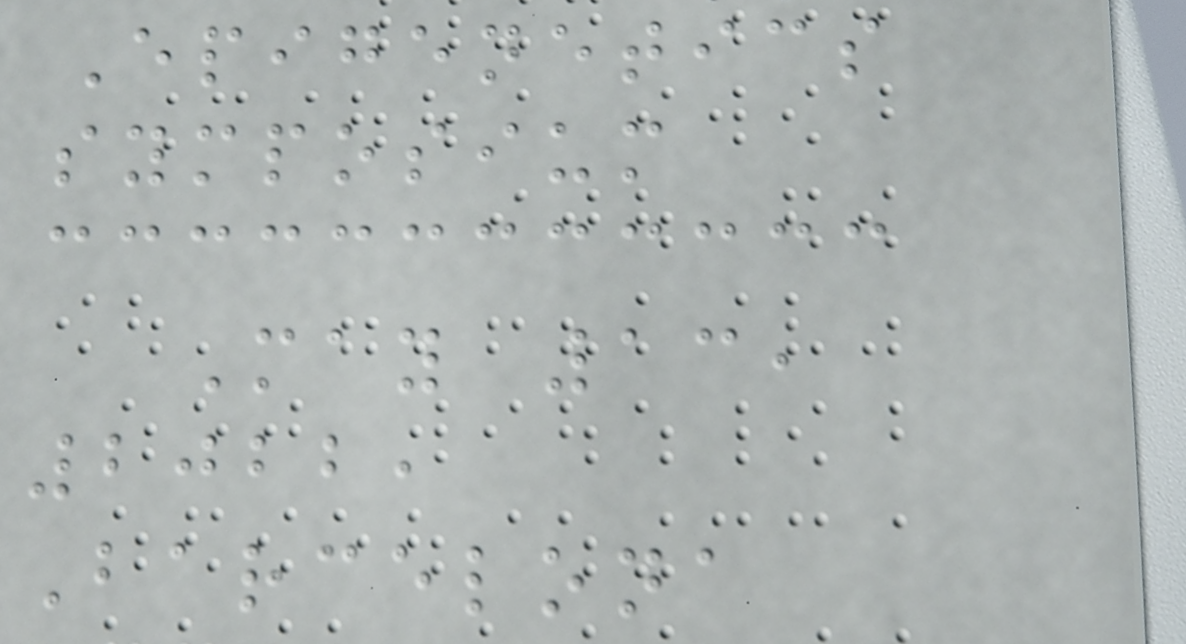Epigenetics
symposium
May 13,
2022,
Barcelona
